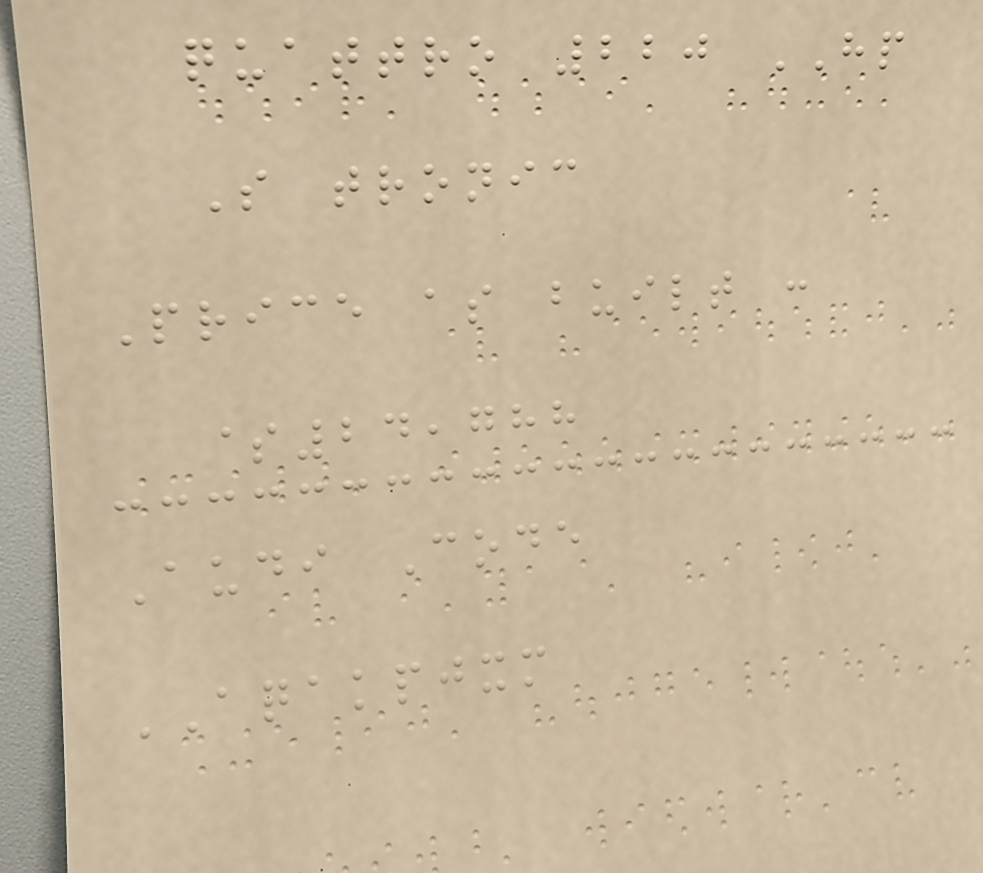quattro 220 HP
S tronic
Price as built :
$24,788
Audi Code
AQAKPJXM
